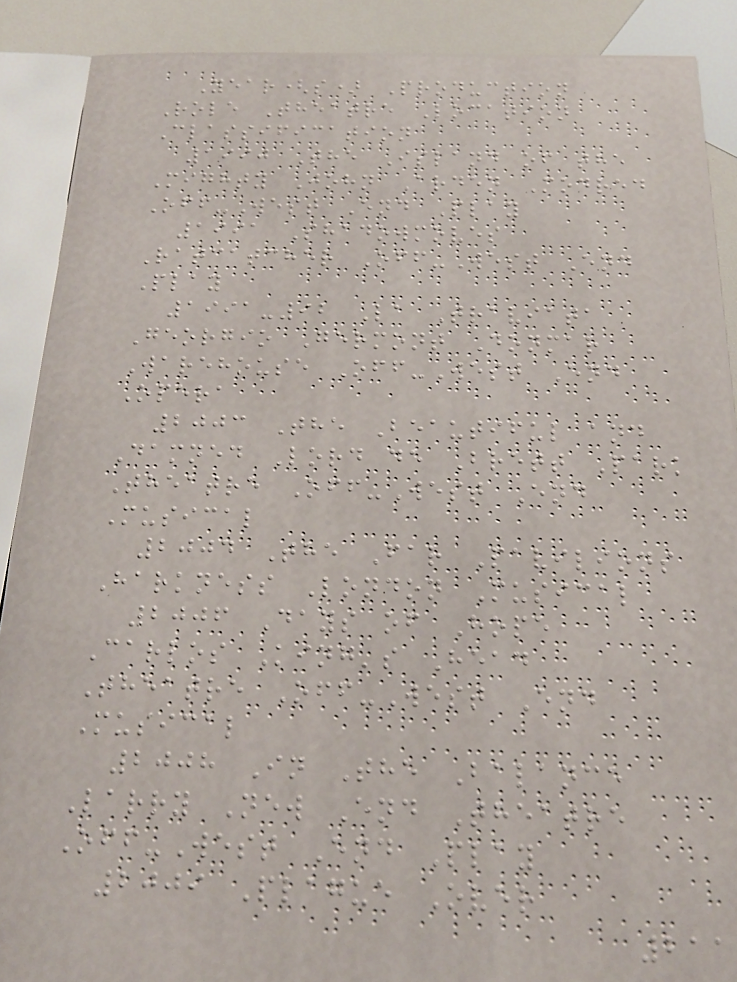Year(s) Production
Role Theatre Location
Classification
1990 The Island of the
Mighty John Arden Modred
Off-West End Play
1991 Shadowmoves
Ratcatcher Off-West End
Play
1991-92 La Traviata
Georgio Germont Donmar
Warehouse Off-West End
Opera
2003 The Beautiful and
Damned Lord de Brett Park
Theatre Off-West End
Musical
2004 The Far Pavilions
Harkness London Musical
2006 Days of Hope
Carlos King's Head
Theatre Off-West End
Musical
2008 In The Balance
Larry New End Theatre
Off-West End Play
2009 Plague Over
211
